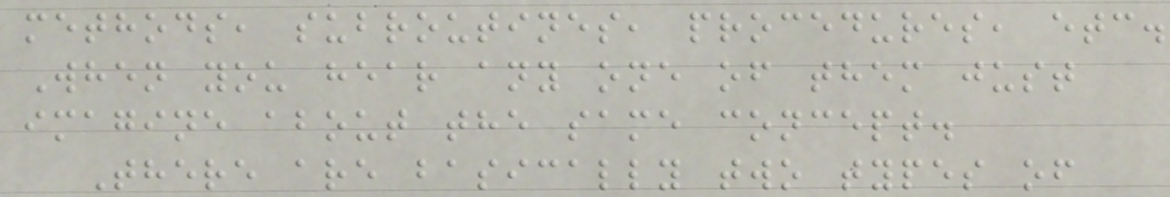methods, subroutines, procedures, etc.
When you hear any one of them just
imagine about the same concept.
There are basically two types of
